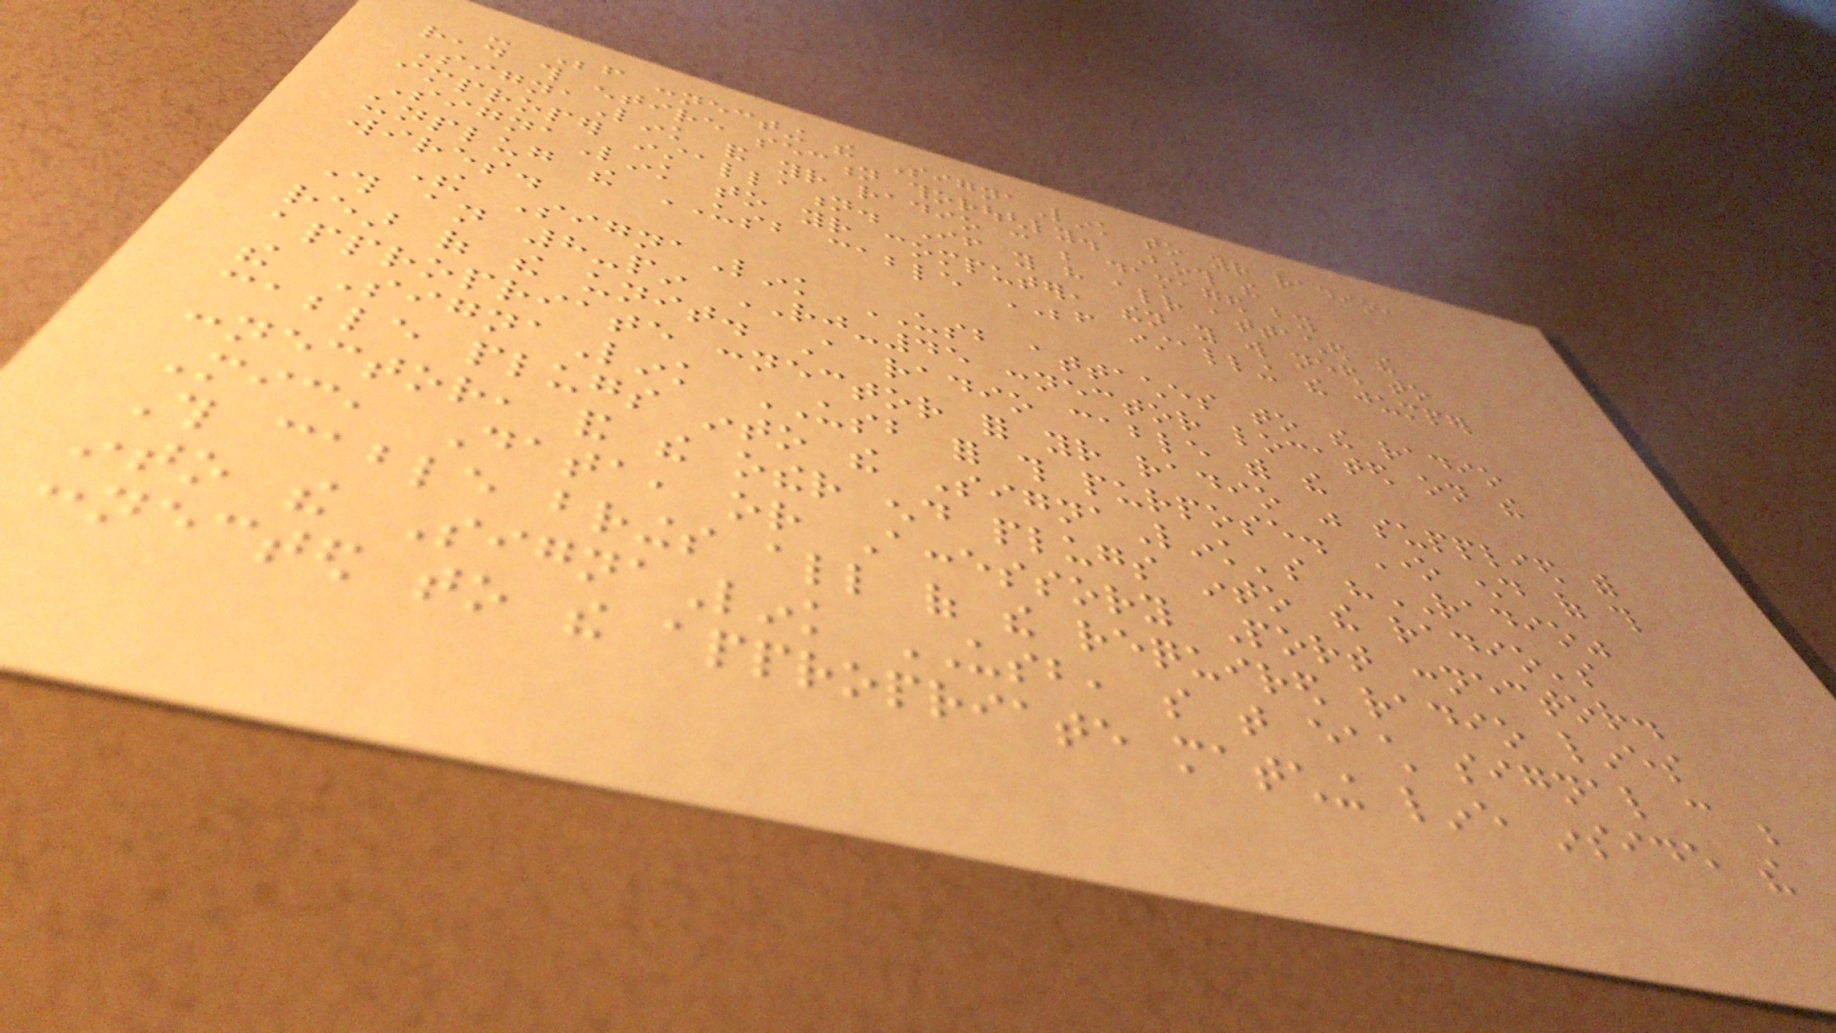- Before connecting the SignaLink to your radio,
read this entire section thoroughly. Both the
SignaLink and your radio can be damaged by
improper installation. If you have already attached the
SignaLink to your computer, then you will need to
unplug the USB cable BEFORE installing the jumper
wires.
The SignaLink USB attaches to the radio
through an 8-pin RJ-45 connector located on the
rear of the unit. A radio cable with the
appropriate connector for your radio was supplied with
the SignaLink USB for this purpose. One end of this
cable plugs into the SignaLink's "RADIO"
connector, and the other end plugs into the radio's
Mic, Data, or Accessory Port connector.
This cable brings all of the required radio lines
into the SignaLink USB, so that each signal can be
connected to the appropriate matching line inside the
